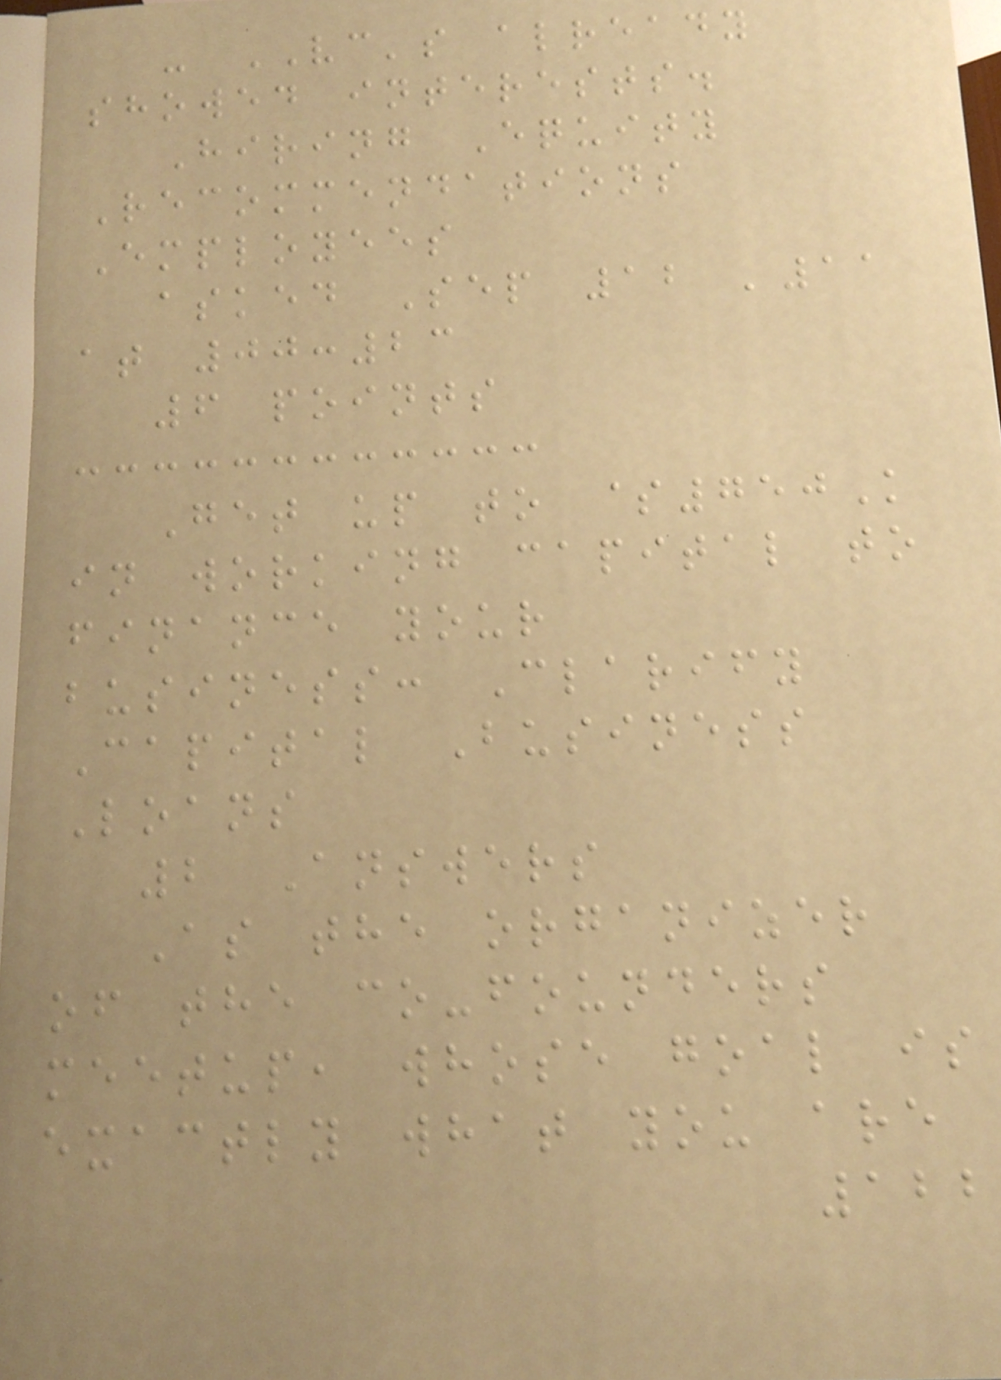- VC's already
showed interests.
Hiring Equity
Recommendations
Employees
asked Sep 12 '11
at 00:23
6 points
Get up to $750K
in working capital to
finance your
business: Clarify
Capital Business
Loans
2 Answers
As the organizer
of the co-founders
meetup, whose goal is
exactly what you are
122
